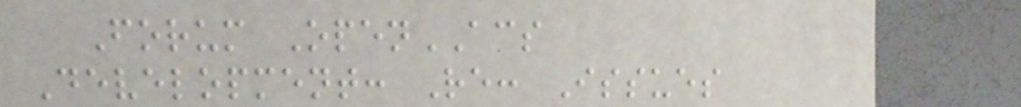Forum OpenACS
Development: Re: Issues
